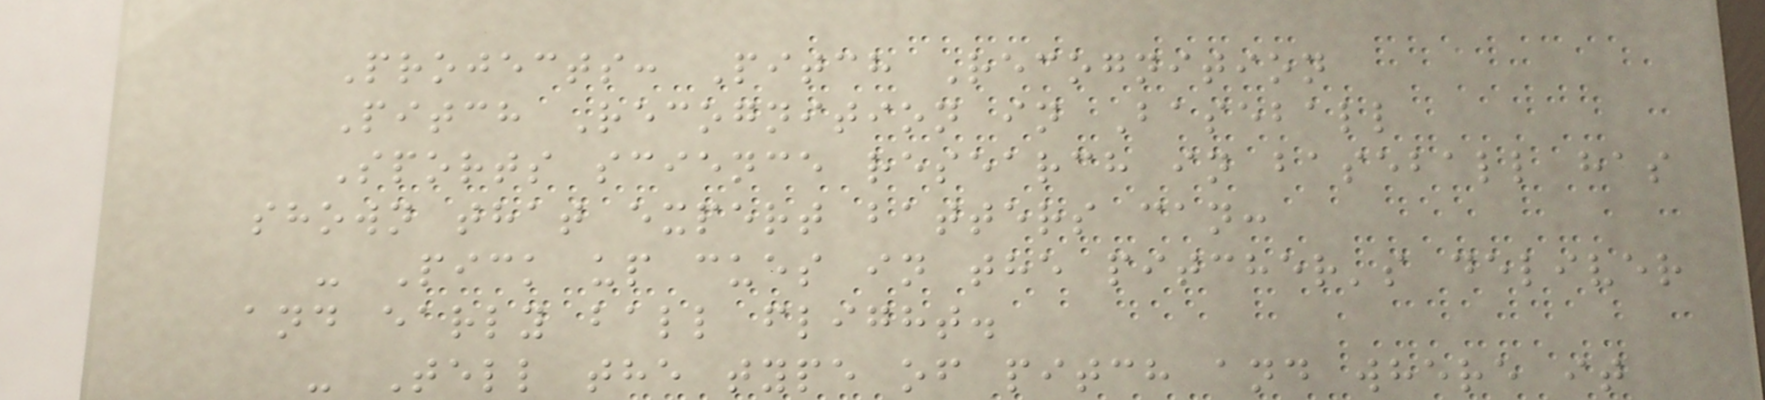Projects: Pitch Recognition
Pitch Recognition in Baseball
Sports science research in baseball has
shown that expert batters can:
- Pick up cues in the pitcher's deliver
and early ball flight.
- Tell the type of pitch and where it
